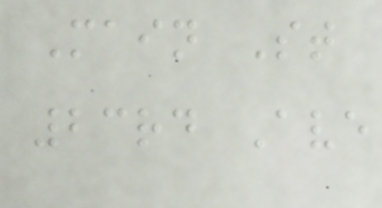Main St
23rd Ave
